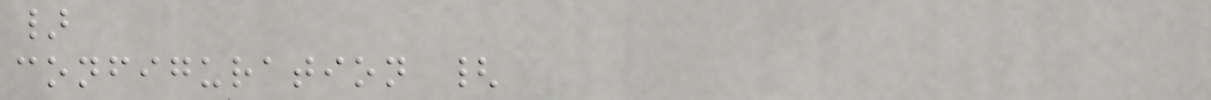}
configuration {
